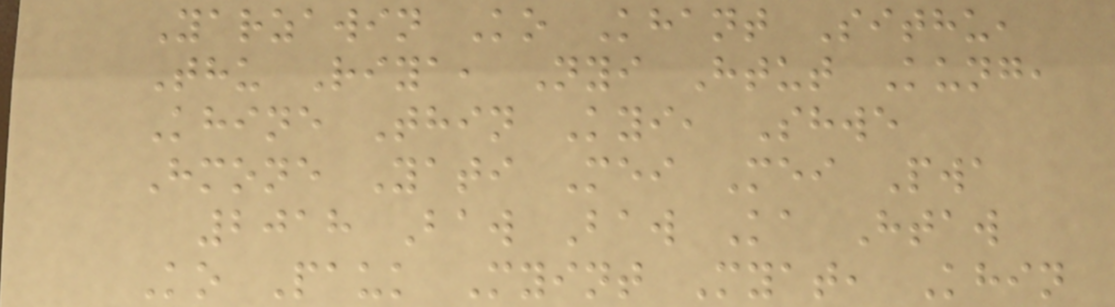Yarzawin Ko Khant Sithu,
Thu Riya, Nyi Htut Kung,
Khine Thin Kyi, Shwe
Hmone Yati Mei Mei Pwa
2018 Baw Baw Ka Htaw
Ko Pauk Myint Myat, Khin
